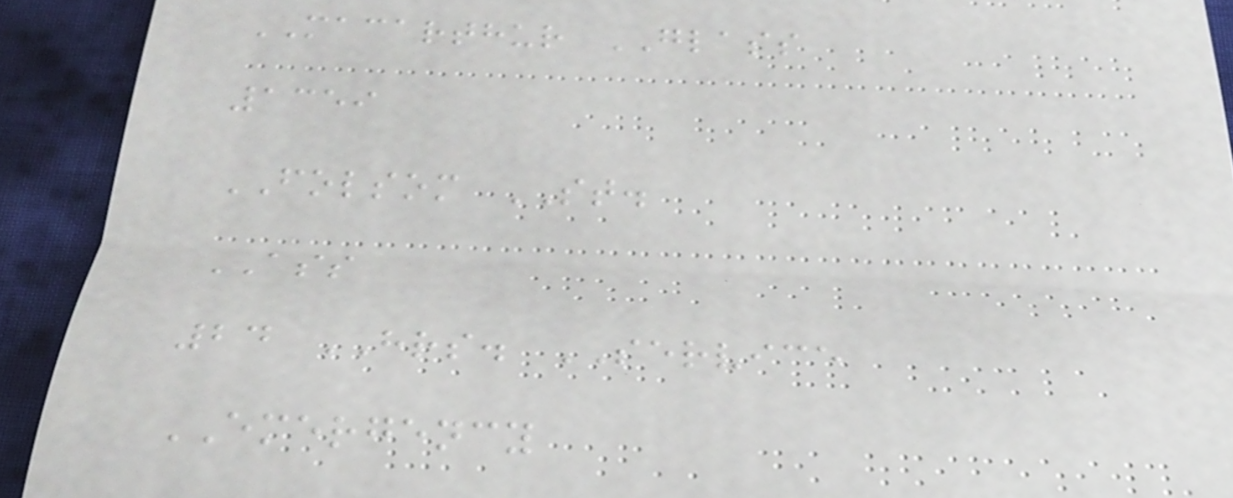MACARTHUR GLASS
1359
FOLSOM ST.
ASS
24 HRS. SERVICE
EMERGENCY
